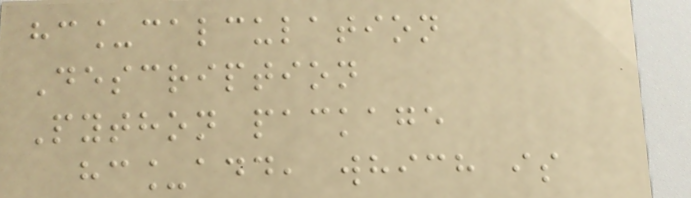hc_calculation
Description
Python package
hc_add, which is
